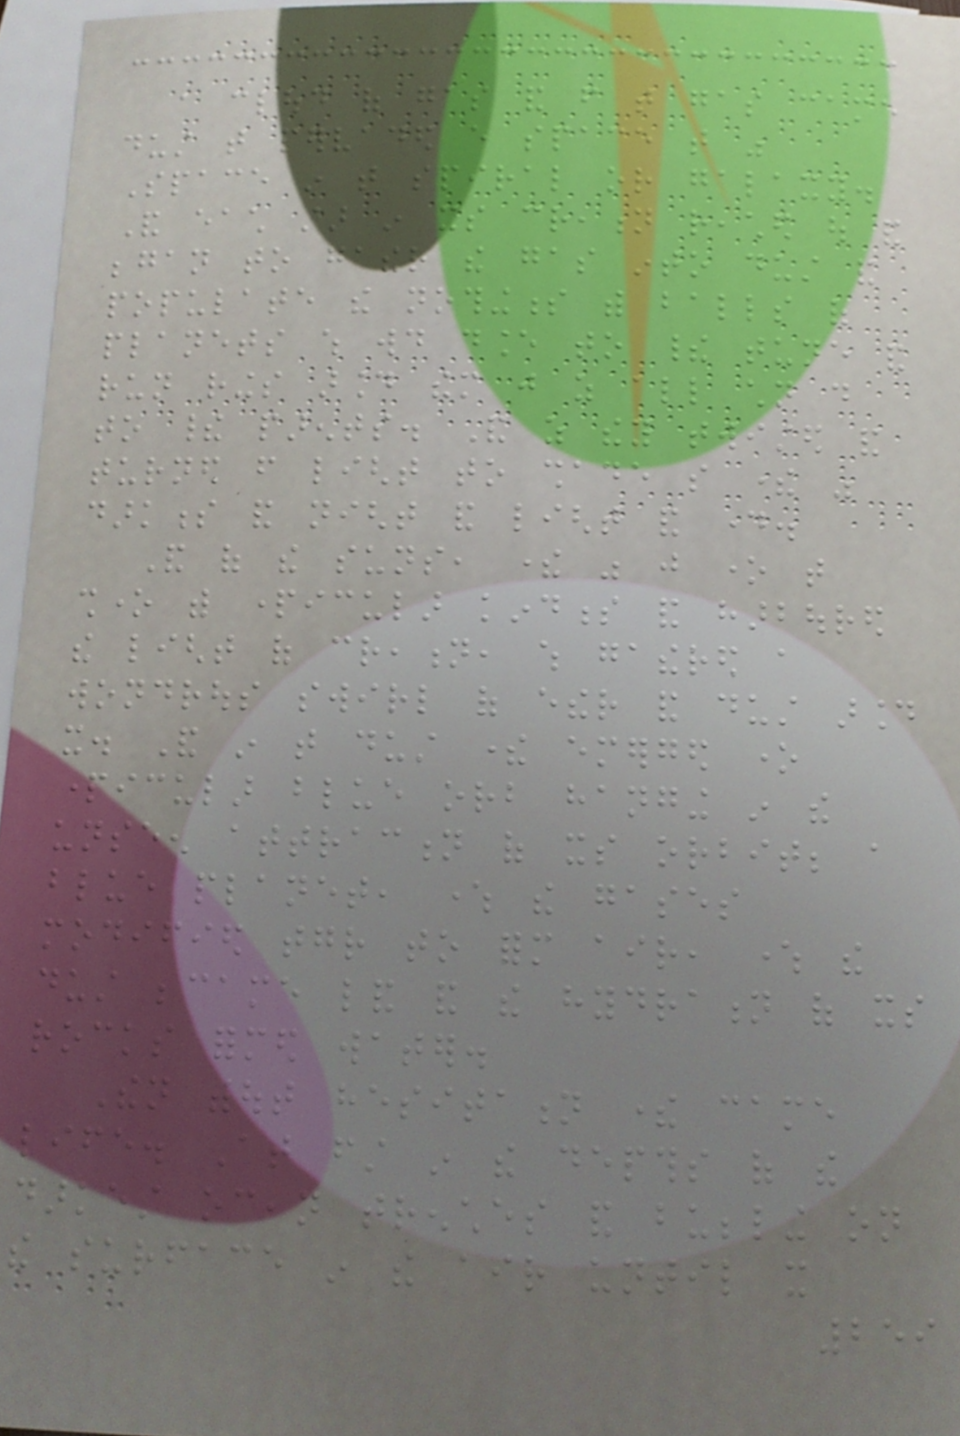a cloud of gas and from that gas came
dust that pervaded every space that was
Space in that spiral or galaxy.
And each star in its creation reached out and
began to gather the gas into dust and
populate the nothingness with balls of
planets which would dance to their tune and
run rings around them just as all children do
to their parents. And as they twisted and
turned from light to shade so there was
darkness and night and light and day.
And of the suns, there was just one that
shone with particular kindness and harboured
the light of creation, which gathered a
wondrous swirl of ether and dust around
it. And in that dust there emerged one
particular blue orb hanging in the
unseen attraction of its orbit; a
blue planet, where the gases
modified together to form air, where the
dust became land and the hydration of its
rocks formed water.
Then without hesitation there came
life. At first in the depths of the
darkest ocean trenches and bubbling on
the surface in the air until it
259
